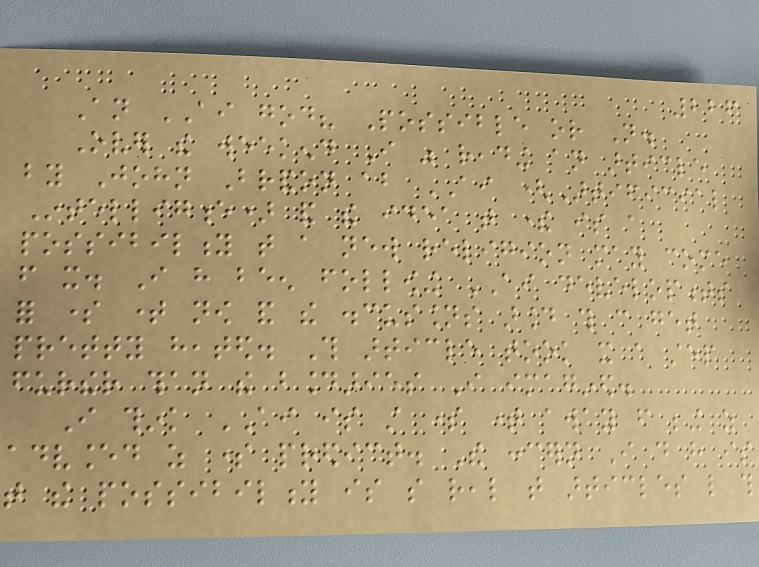226
An AI god? Possible or Not.
Over the weekend I was reading an article
by John Brandon about AI (Artificial
Intelligence) and the idea that there is a
possibility that a new religion may come
from it. I have been following AI developments
for some time now and the discussions around this can get
pretty heated. This article took it a step
further than the boundaries I imagined.
I think AI is still some time away from being as
advanced as some predict. The concern I do have is
that the possibility is so real that articles like this
